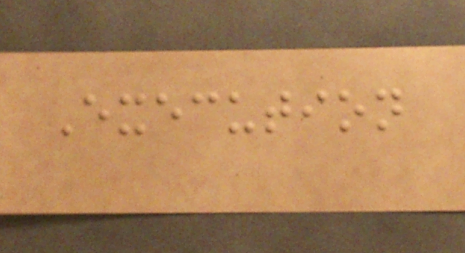Execution
